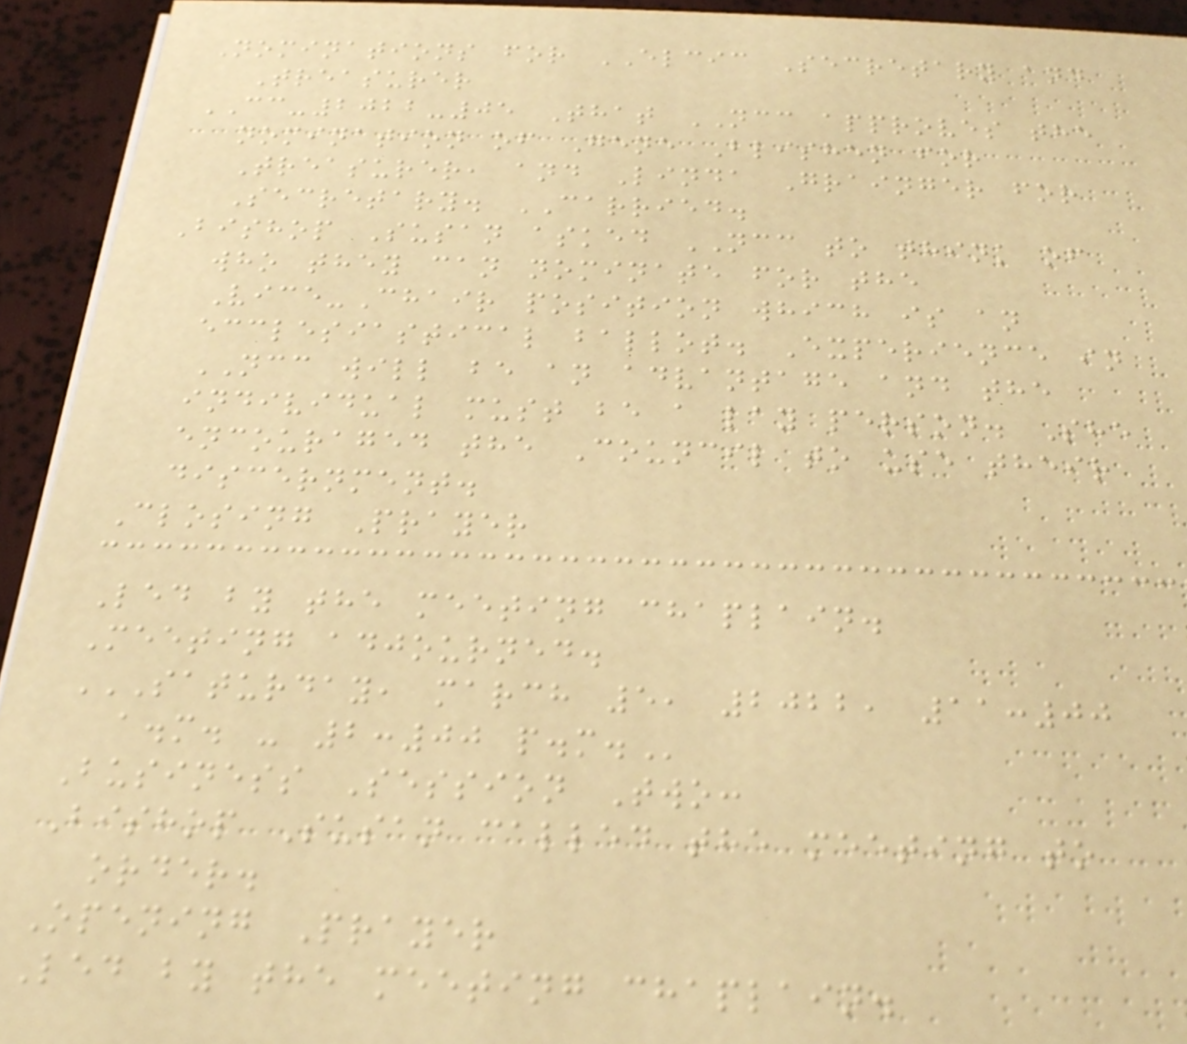Nominations for ELCIC Secretary and
Treasurer
CC-2022-05 That NCC approves the
nomination of Gene Blishen for
Treasurer, and Linda Grainger for
Secretary. CARRIED.
Bishop Susan asked NCC to think of
who they can nominate for the
Vice-Chair position which is an
ecclesiastical ballot. Experience in
NCC will be an advantage and the
individual must be a lay person. She
encouraged the Council to use their
discernment.
Closing Prayer
Led by the meeting chaplain.
Meeting adjourned.
SATURDAY, MARCH 5, 2022, 11:00
A.M. - 2:00 P.M.
Business Session Two:
Bishop Susan called the meeting to
order.
Opening Prayer
Led by the meeting chaplain.
